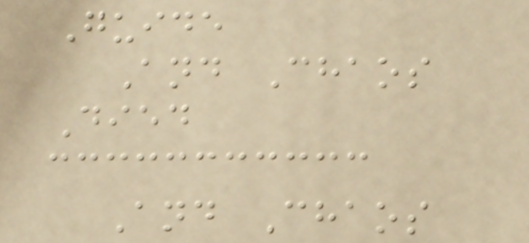Guide
And Chaos
Died
And Chaos
